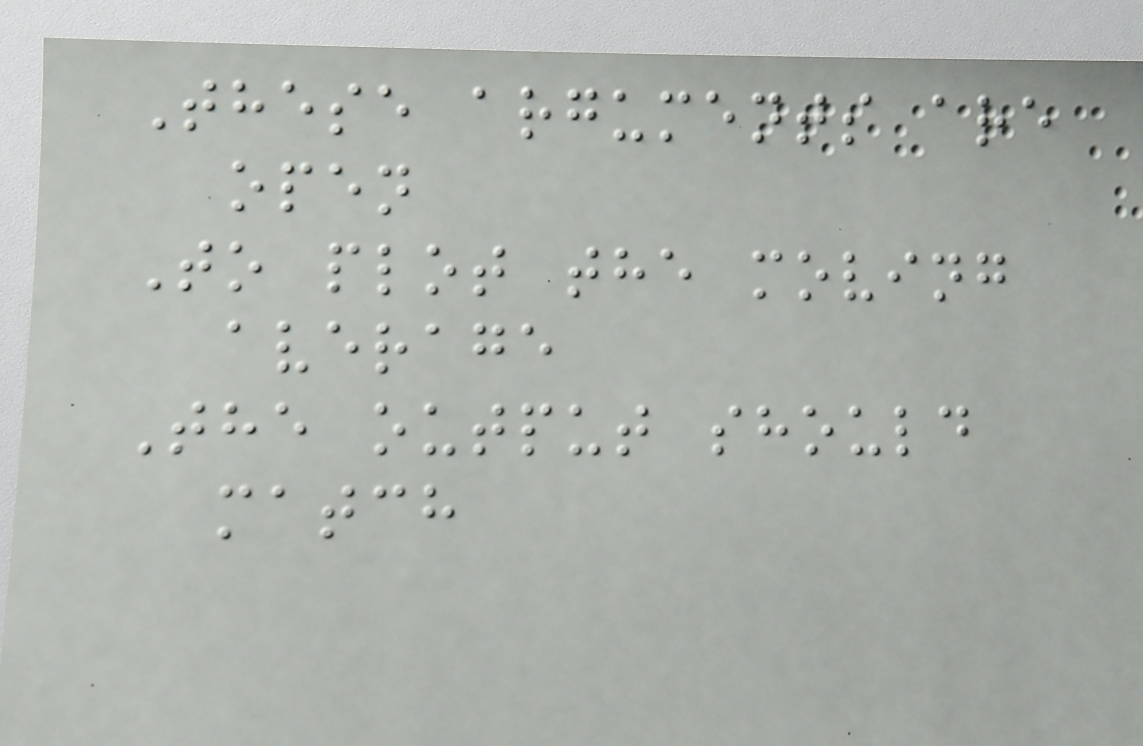These arguments are
open
To plot the moving
average
The output should
match
